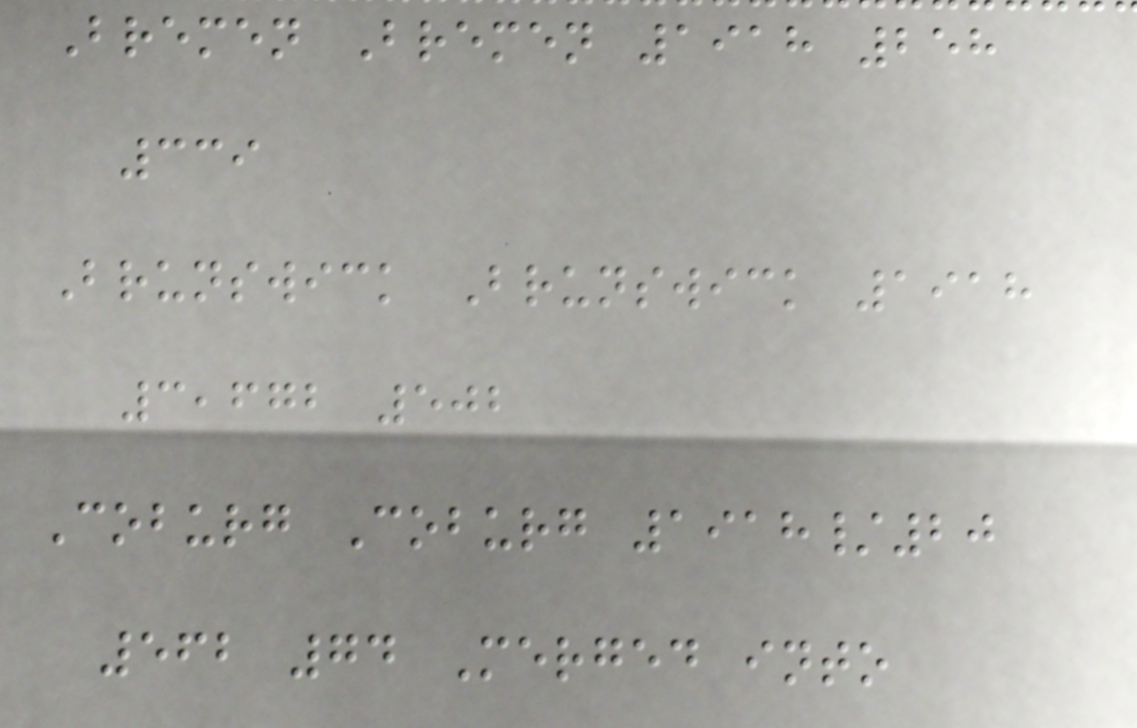Bremen Bremen 1918 258
339
Brunswick Brunswick 1918
3,672 502
Coburg Coburg 1918/20
562 74 Merged into
